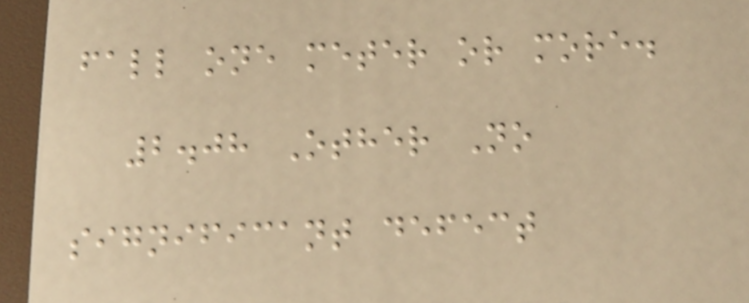fall one meter or more.
2.08 Other No
significant defect
